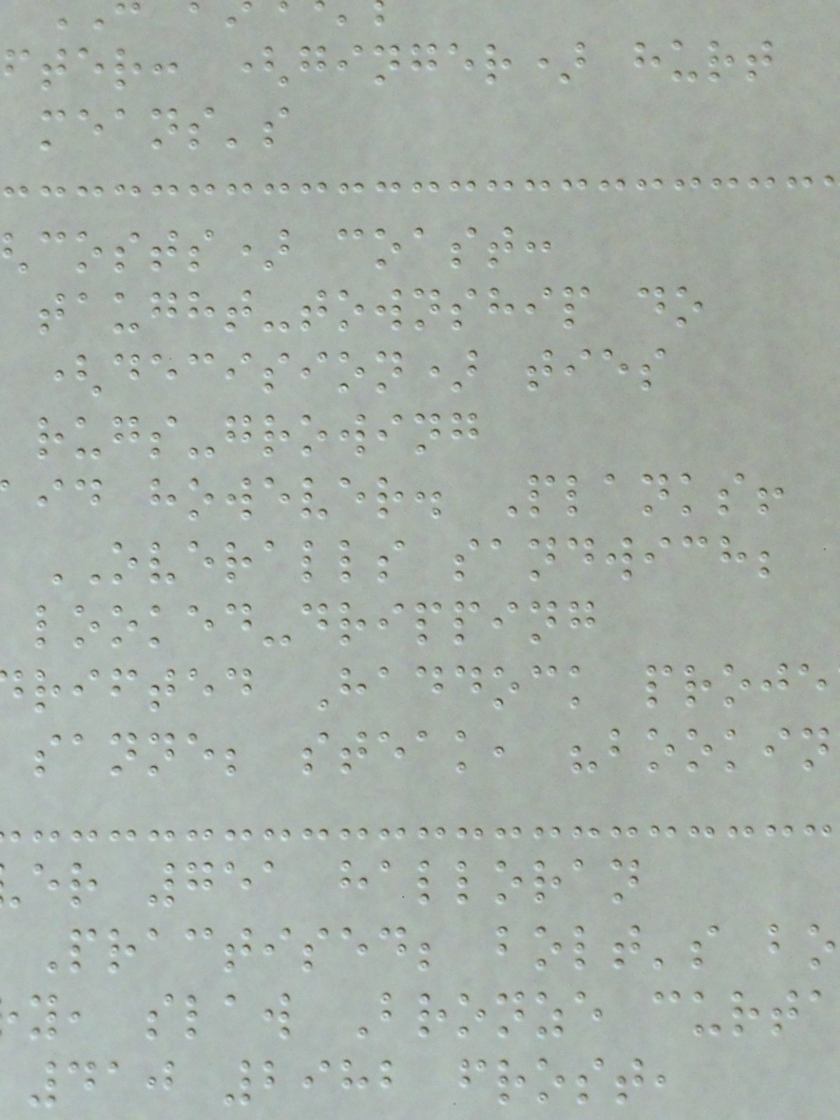fter: (ginger) hurt
means's
costs) coast:
taught-township do
(decision) ties
rugs-growing
id however. Planks!
OVERALLS sandwich;
looked-dripping
rifted Haddock proje
sanne; steak, "bookin
er 751 halloran
Practised; bolt's bo
y, slaw Bronze curta
410 2982 frost,
